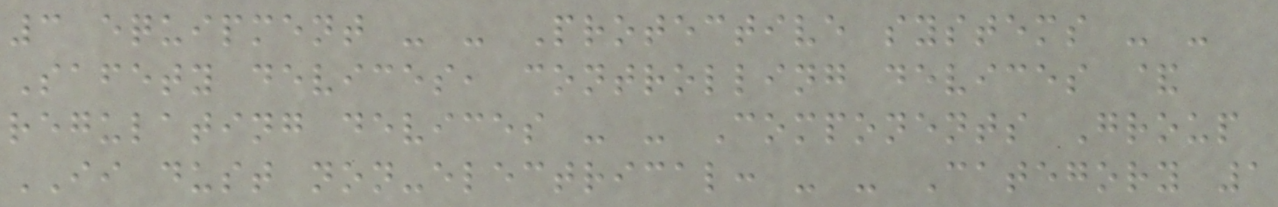3 equipment - - Protective systems - -
Safety devices, controlling devices &
regulating devices - - Components Group
II dust non-electrical: - - Category 1
